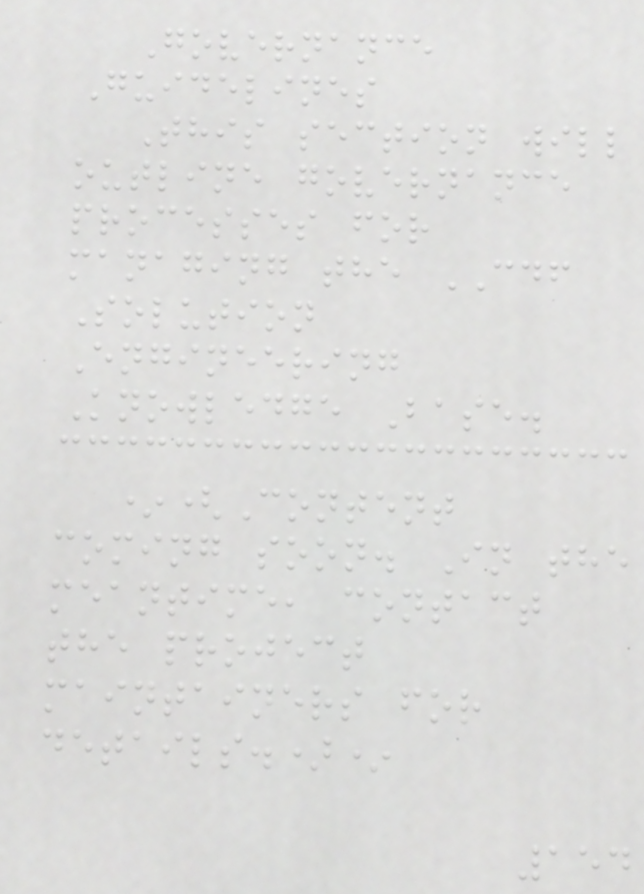Governance
Guidelines
This section will
outline governance
processes for
managing the CDF
Solution
Engineering
Knowledge Base.
*(Content
coming soon. In the
meantime, contact
the project
maintainers for
details.)*
154
